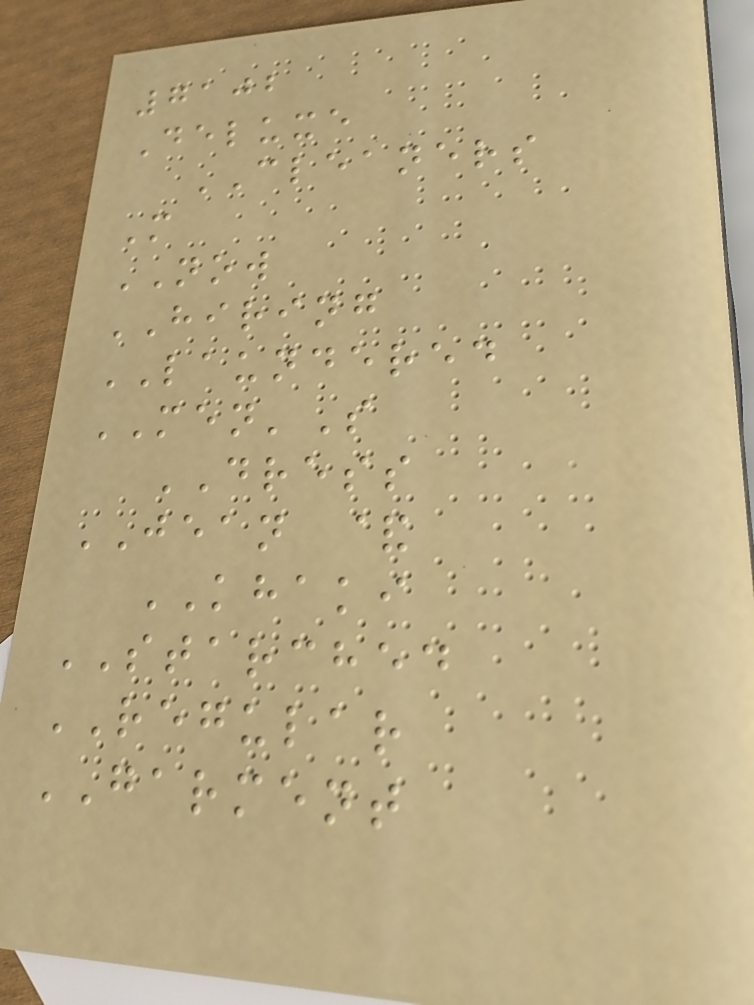7102
Deluxe
CLEANERS
M
NOW
HIRING
LAUNDERED
MEN'S
DRESS
JEAN &
KHAKI
STARCHED
REGULAR
GARMENT
